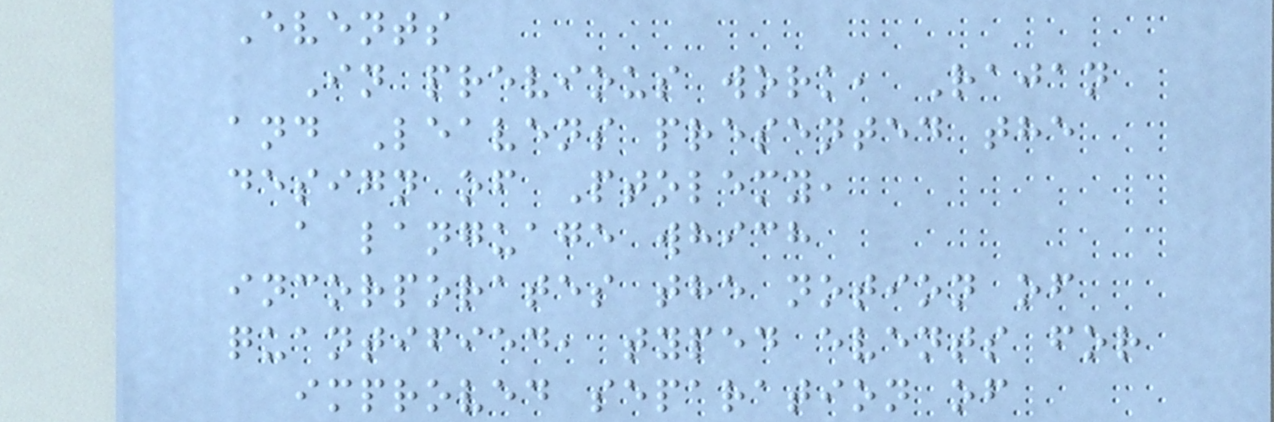Events
In previous work, Rajan
and Leavens presented the
design of Ptolemy,
a language which
incorporates the notion of
quantified, typed events for
improved separation of
